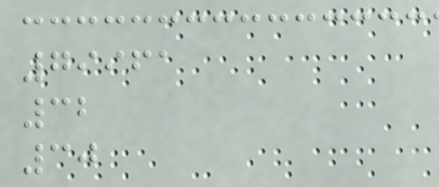79961
32
30
